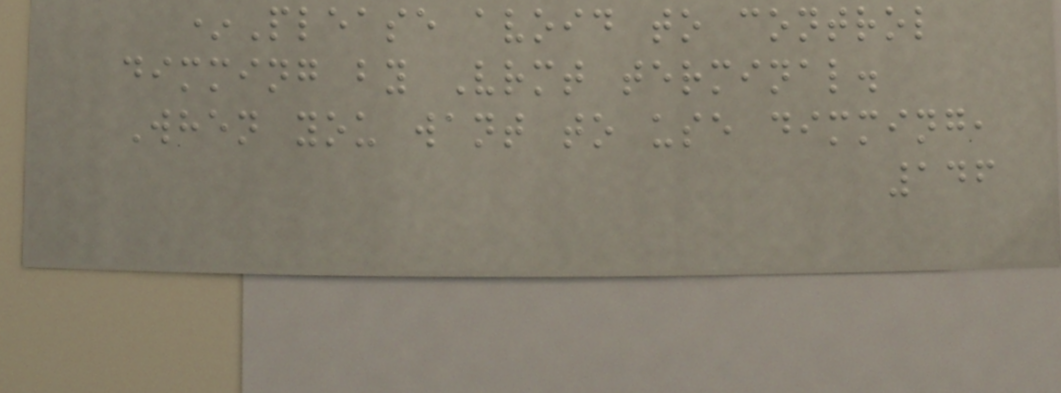*Please avoid to control
dimming by Vrmt terminal.
When you want to use dimming,
146
